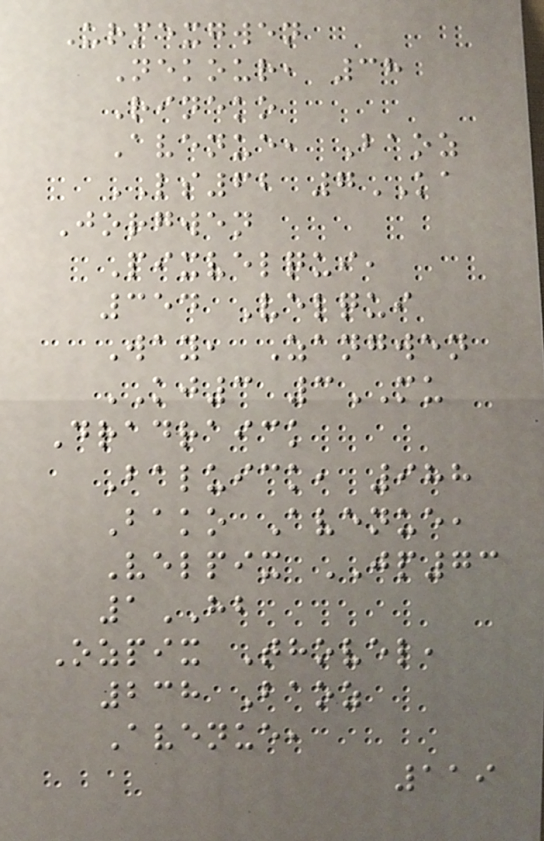Urmexgwen
Nekour, 38
Rineko
Avenue, Baoz
LS62 7KA
Jorgwen
Pixvelqui,
354 Velqui
Way, Zangwen
KJ3 3MU
Dradraick
Baluick, 988
Bako Avenue,
Velpix JP73
1HB
Ozpix Thovel,
238 Baoz
Avenue,
119
